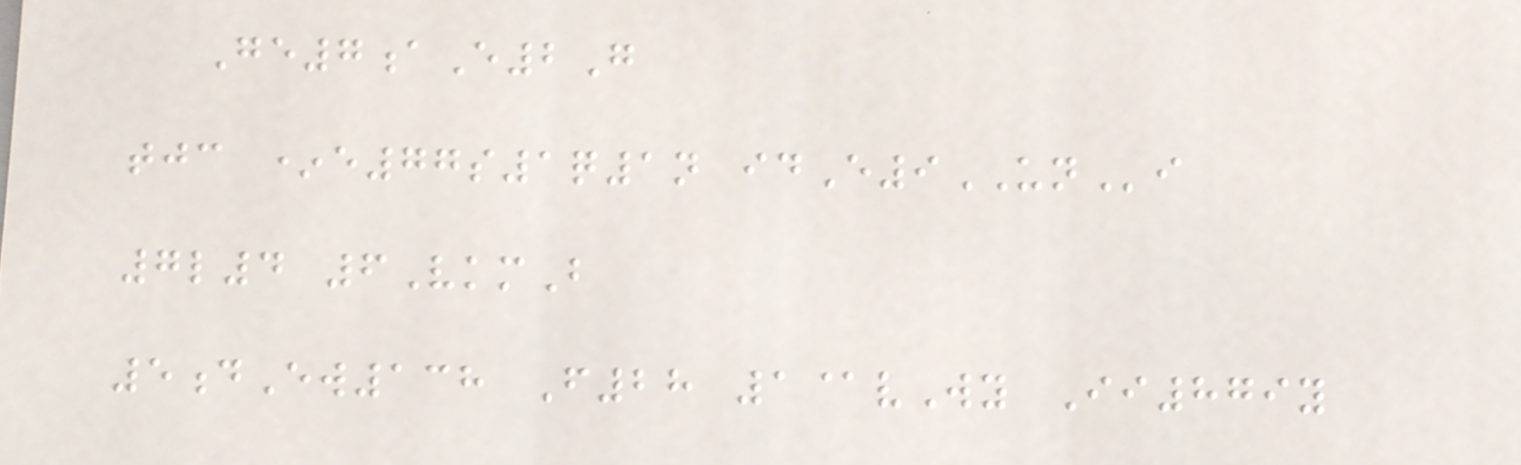Ge7aE2G
tjc *e77s1q1n idE9UNi
7l4 6VkmB
5dEw138 F28 1@vWy Ii879y
